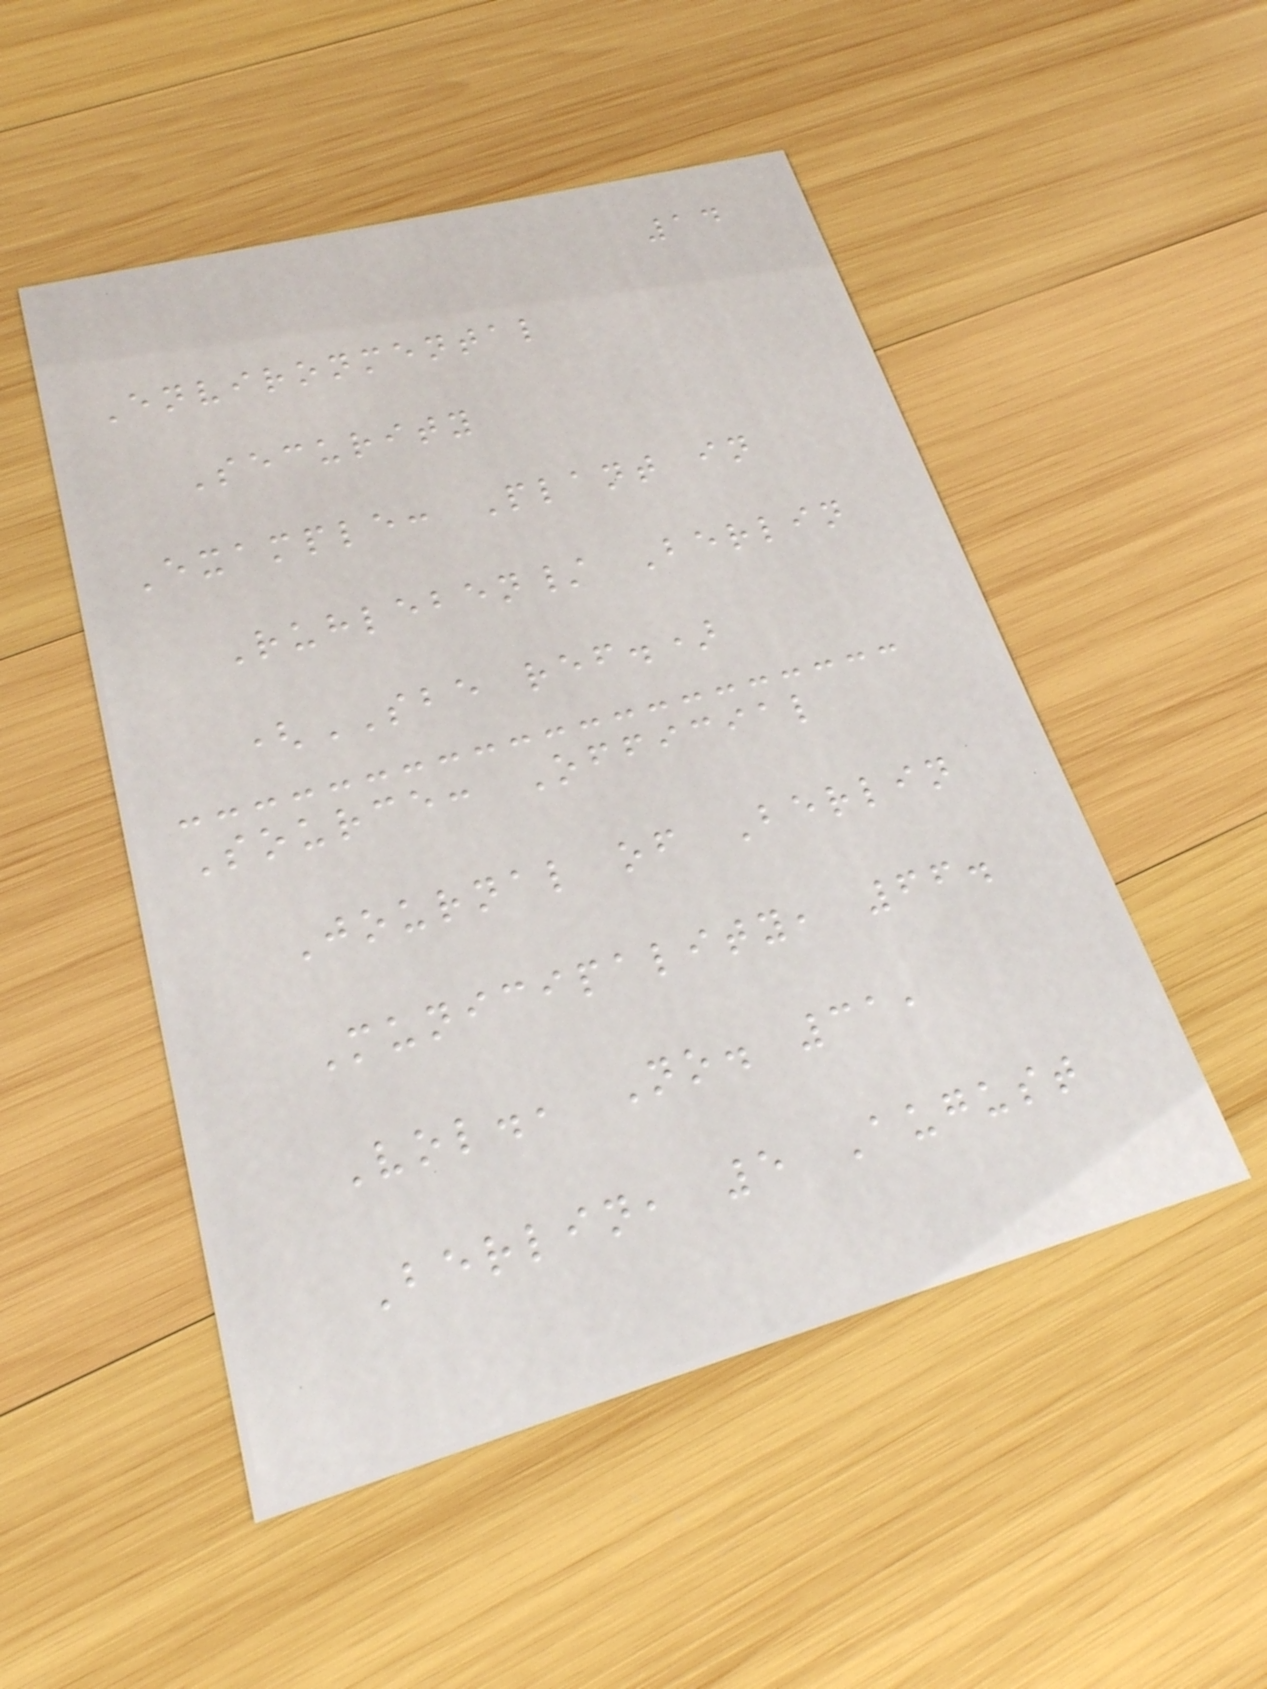14
Environmental
Security
Example: Plant in
Ruhleben/ Berlin
(SBE ref.)
Source: Official
Journal of Berlin
Municipality, 66.
Vol., No. 31,
Berlin, 5 August
